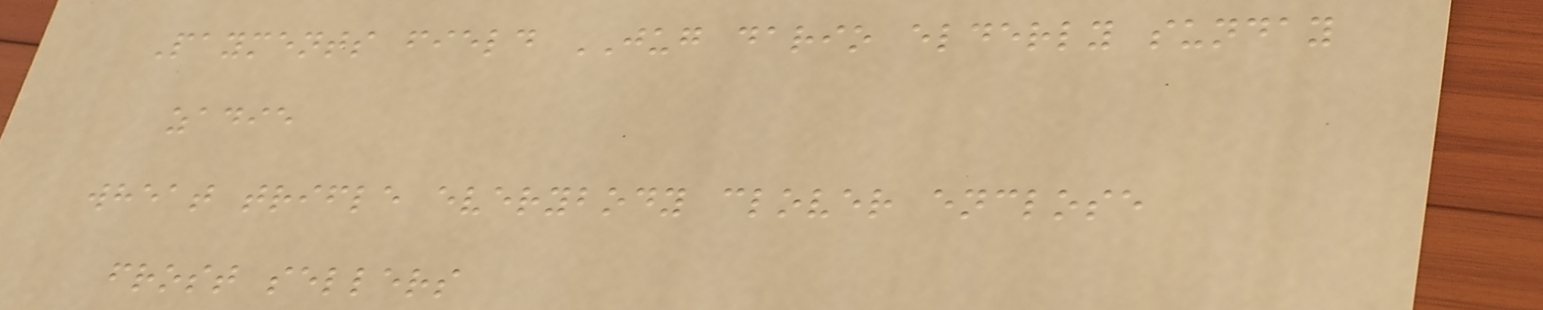Payments field JUG dario elderly sunday
zadie
wheat trifle everybody clover enclose
frost sellers
